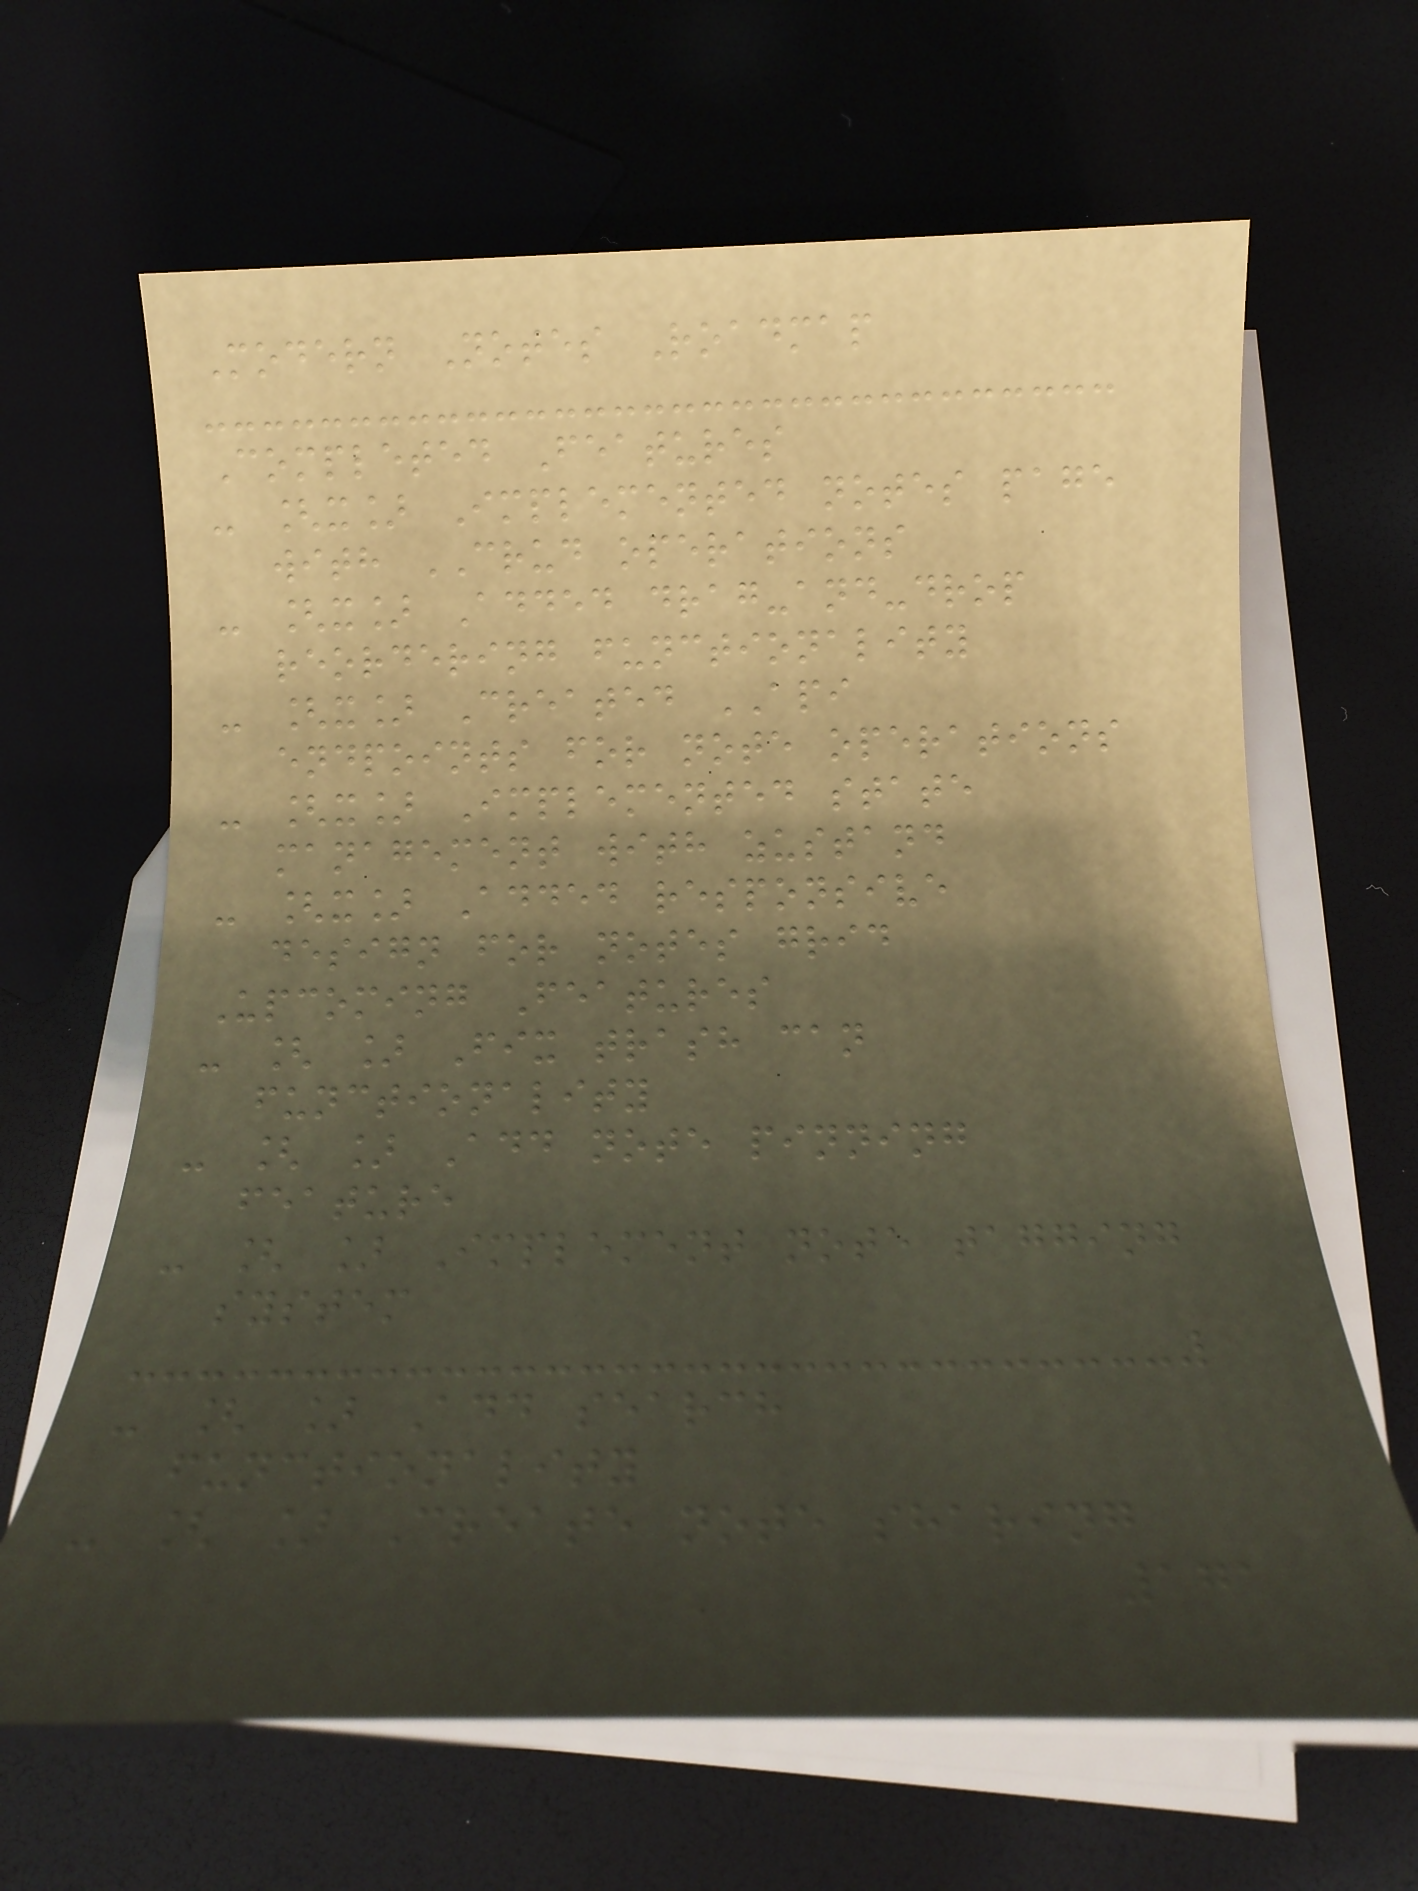Modern Notes Roadmap
Completed Features
- [x] Implemented notes page
with CRUD operations
- [x] Added drag-and-drop
reordering functionality
- [x] Created API
endpoints for note operations
- [x] Implemented state
management with zustand
- [x] Added responsive
design for notes grid
Upcoming Features
- [ ] Fix trash can
functionality
- [ ] Add note pinning
feature
- [ ] Implement note tagging
system
- [ ] Add search
functionality
- [ ] Create note sharing
171
